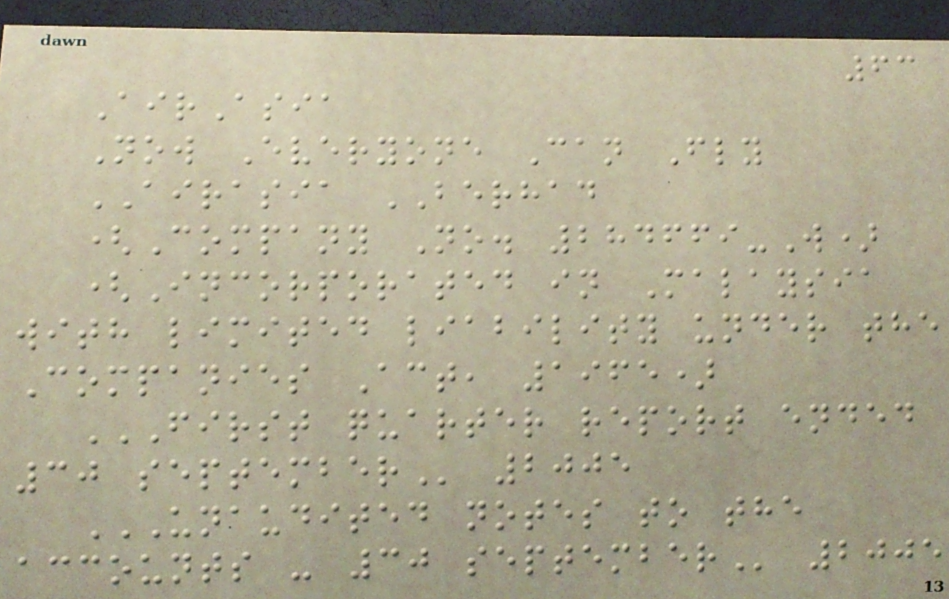63
AirAsia
Now Everyone Can Fly
AIRASIA BERHAD
(Company No. 284669-W)
(Incorporated in Malaysia
with limited liability under the
Companies Act, 1965)
FIRST QUARTER REPORT ENDED
30 SEPTEMBER 2005
UNAUDITED NOTES TO THE
ACCOUNTS - 30 SEPTEMBER 2005
